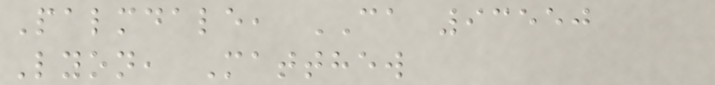Palmdale, CA 93550
Lyon, Matthew
